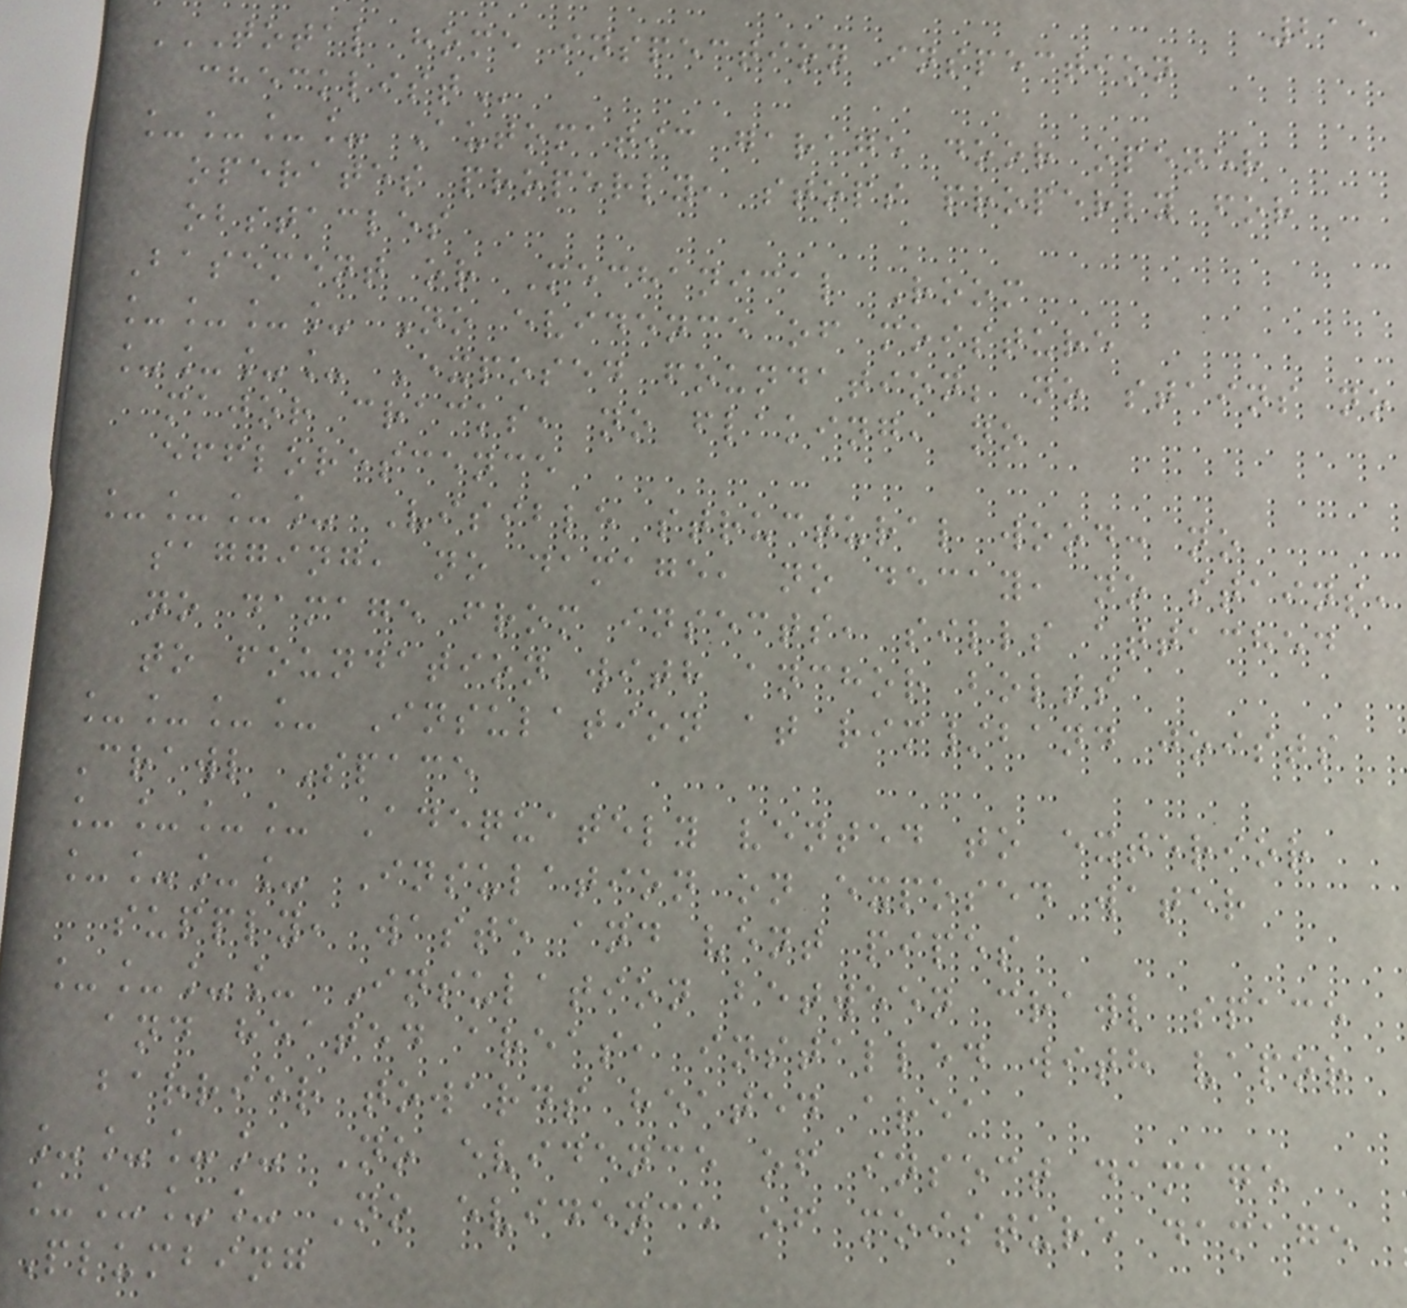215
TOTAL HOME INSPECTION INSPECTION
CHECKLIST
____ Automatic garage door opener
operates properly, stops properly for
obstacles
Basement or Mechanical Room
____ No evidence of moisture
____ Exposed foundation; no stains no
major cracks, no flaking, no
efflorescence
____ Visible structural wood: no
sagging, no damage, no decay, no stains,
no damage from insects, sills attached
to foundation with anchor bolts
____ Insulation at rim/band joists
Crawl Space
____ Adequately vented to exterior
____ Insulation on exposed water
supply, waste and vent pipes
____ Insulation between crawl space
and heated areas, installed with vapor
barrier towards heated area
____ No evidence of insect damage
____ No evidence of moisture damage
Plumbing
